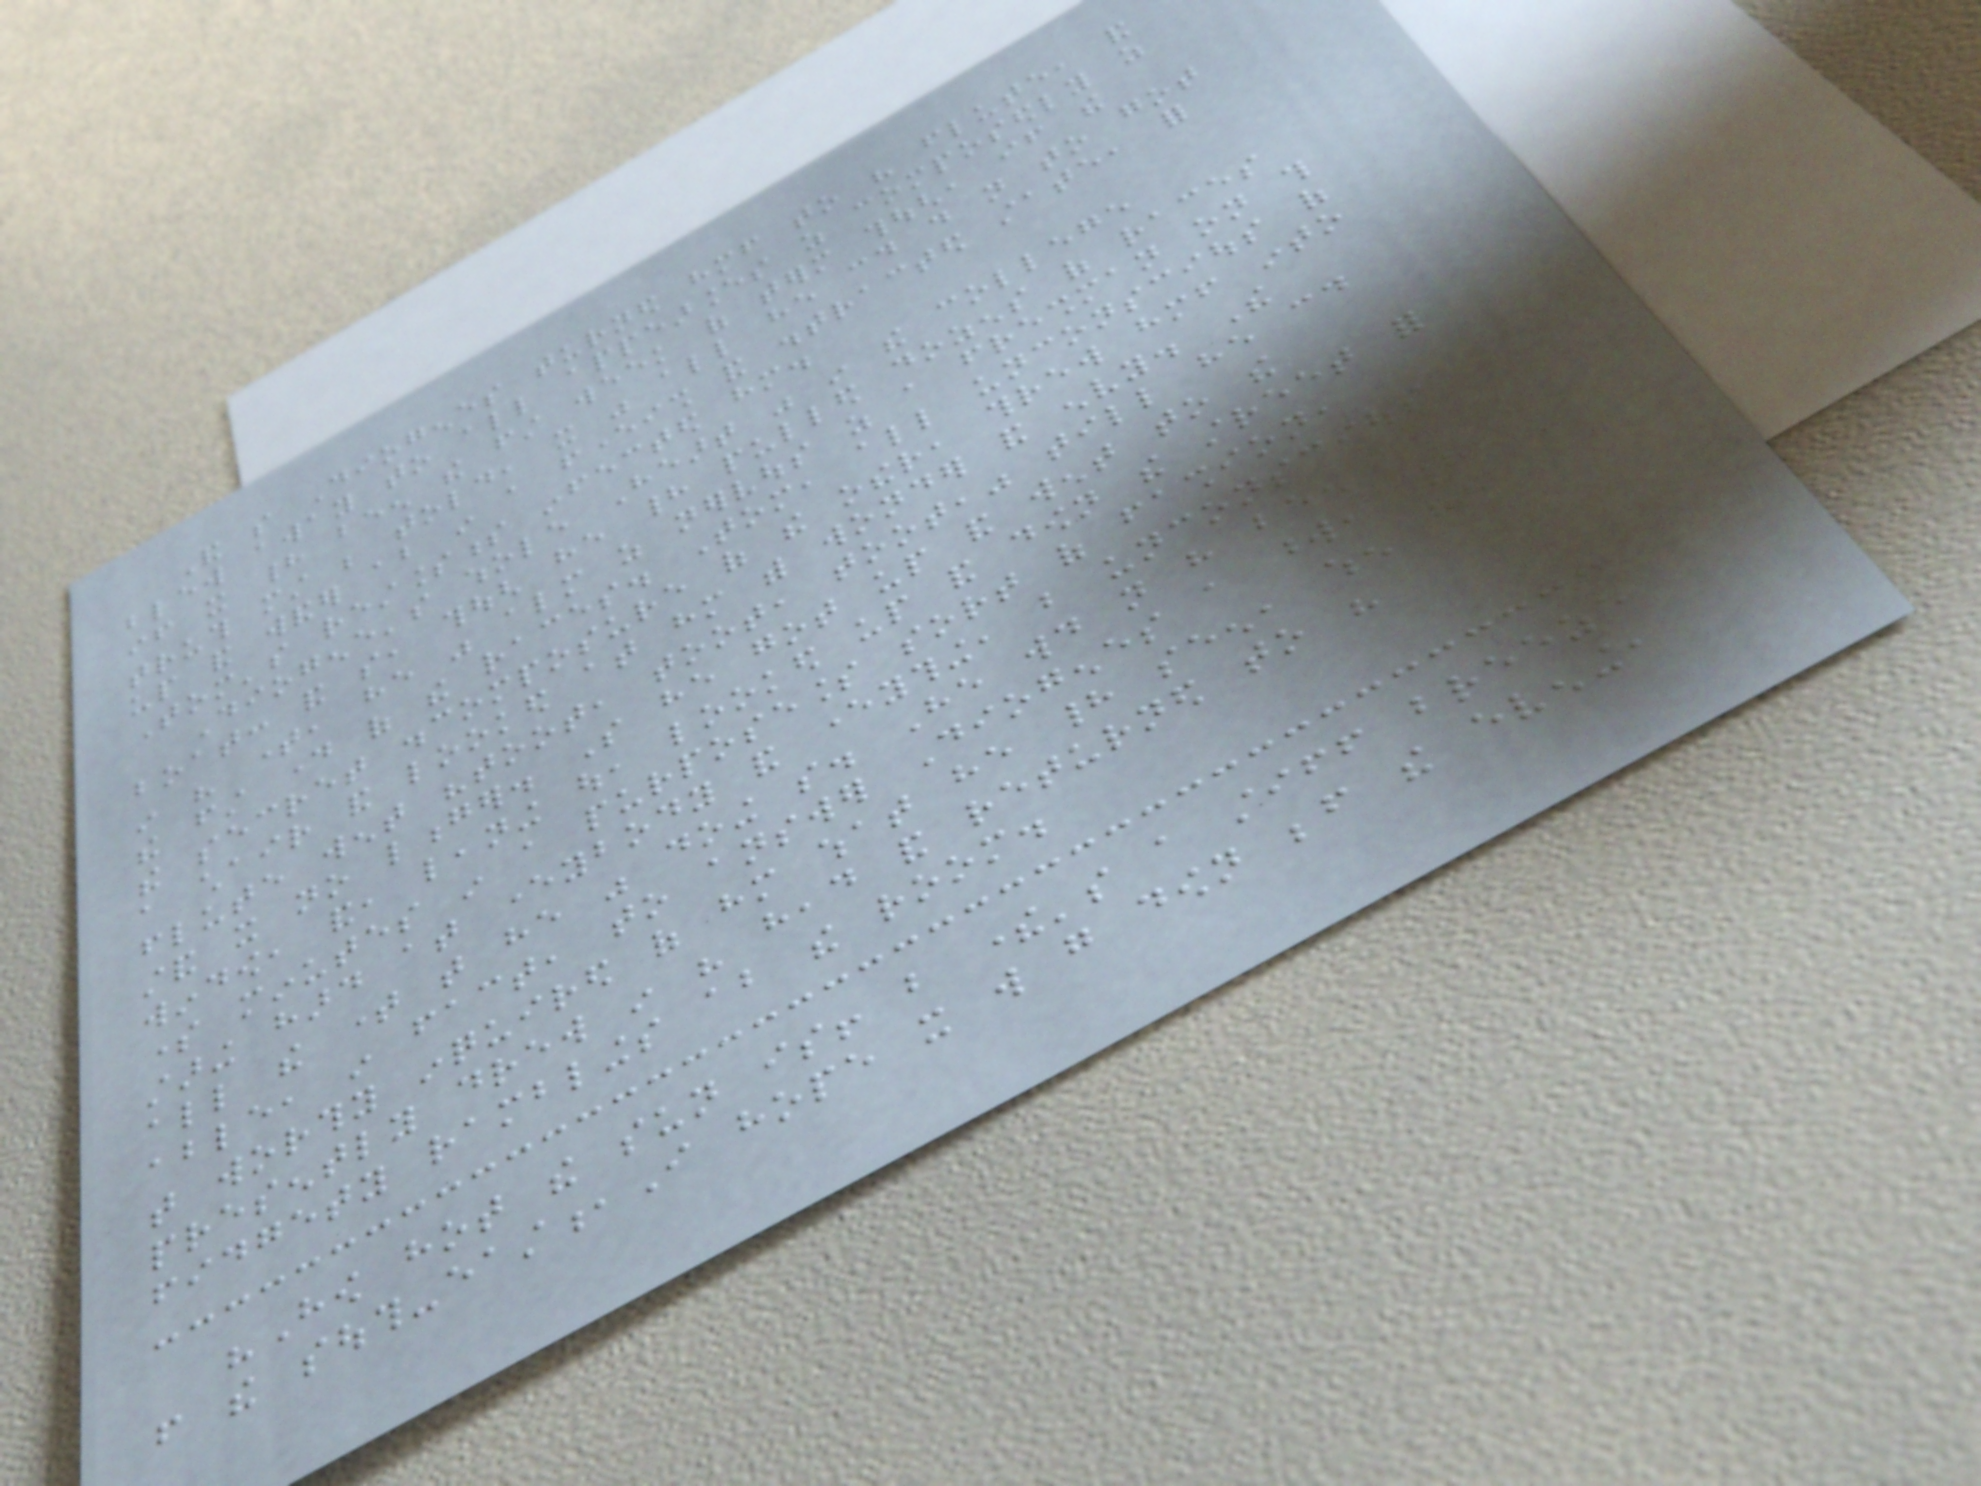And so Diogenes turned himself to his flute, and
blew away to all appearances as composedly as
if it had been the first week of term though, if the
truth must be told, it was all he could do not to got
up and wander about in a feverish and distracted state, for
Tom's restlessness infected him.
Diogene's whole Heart was in the college
boat: and so, though he had pulled dozens of races
in his time, he was almost as nervous as a freshman on this
the first day of the races. Tom, all unconscious of
the secret discomposure of the other, threw himself into
a chair and looked at him with wonder and envy. The
flute went "toot, toot, toot," till he could
stand it no longer. So he got up and went to the
window, and, leaning out, looked up and down the street for
some minutes in a purposeless sort of fashion,
staring hard at everybody and everything, but unconscious
all the time that he was doing so. He would not have been
able, in fact, to answer Diogenes a word, had
that worthy inquired of him what he had seen, when he
presently drew in his head and returned to his
fidgety ramblings about the room.
"How hot the sun is! but there's a stiff breeze
from the south-east,I hope it will go down before the evening,
